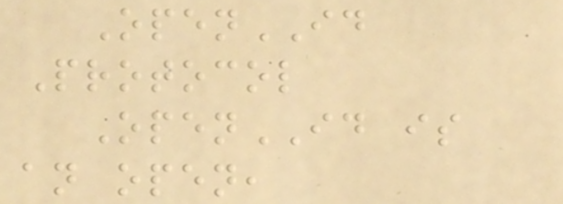OpenID
Protocol
OpenID is
an open,
